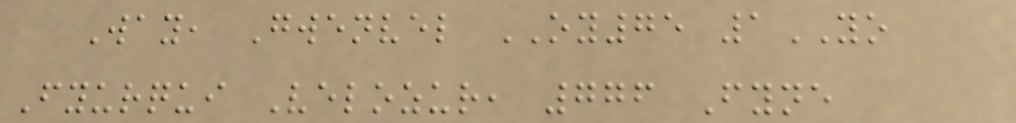Way, Gwenvel OY75 1YO
Fyurqui Velozur, 776 Fyne
